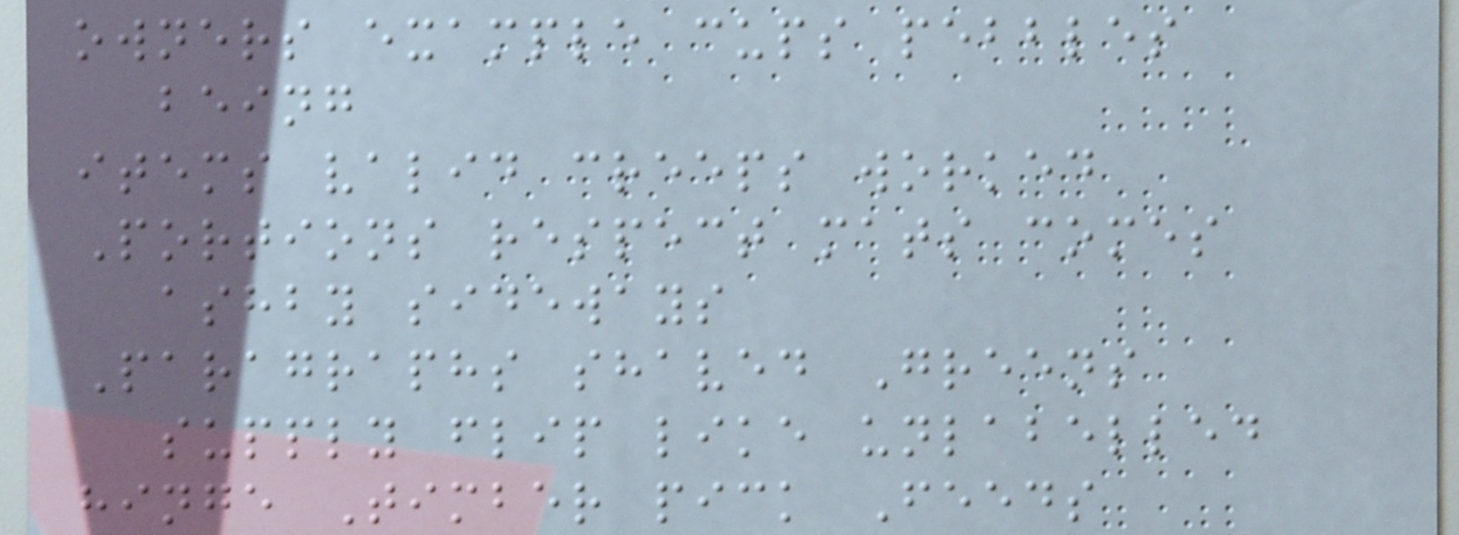owners example cups pebbles
being
items valid creeps worked
Portions respect mats comes
ashby sideways
Paragraphs shaved Greens
supply flip like unlabelled
hinge Timber pick Feeds
